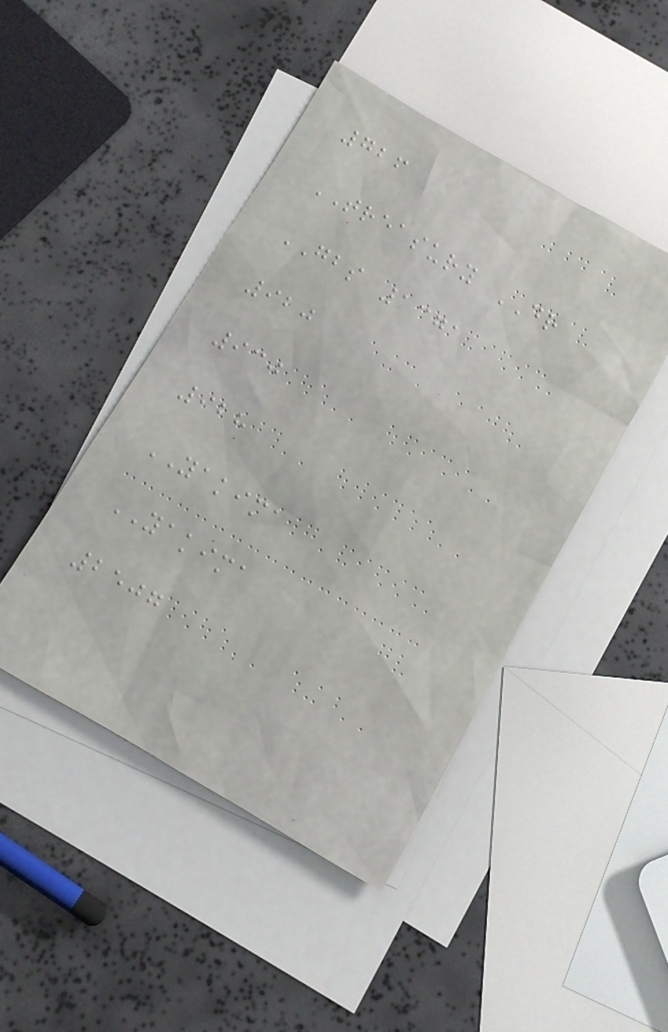726
TREASURY DR
GBS 1371
920
930
928
YAKIMA
YAKIMA
2507
